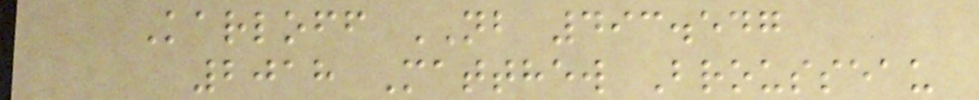Karloff NB 493.547
2018 Matthew Brousseau
